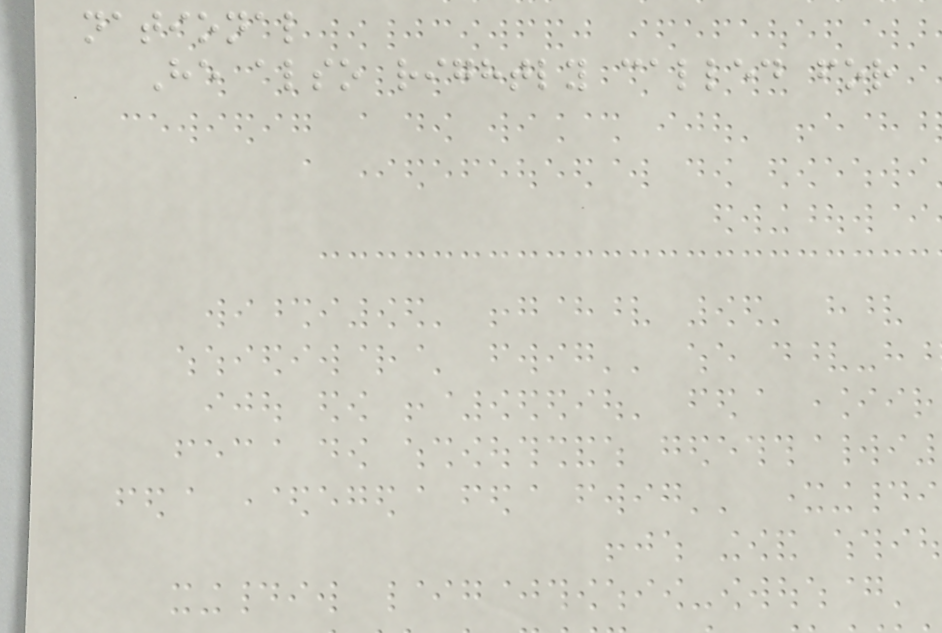national
He also rightly called for
